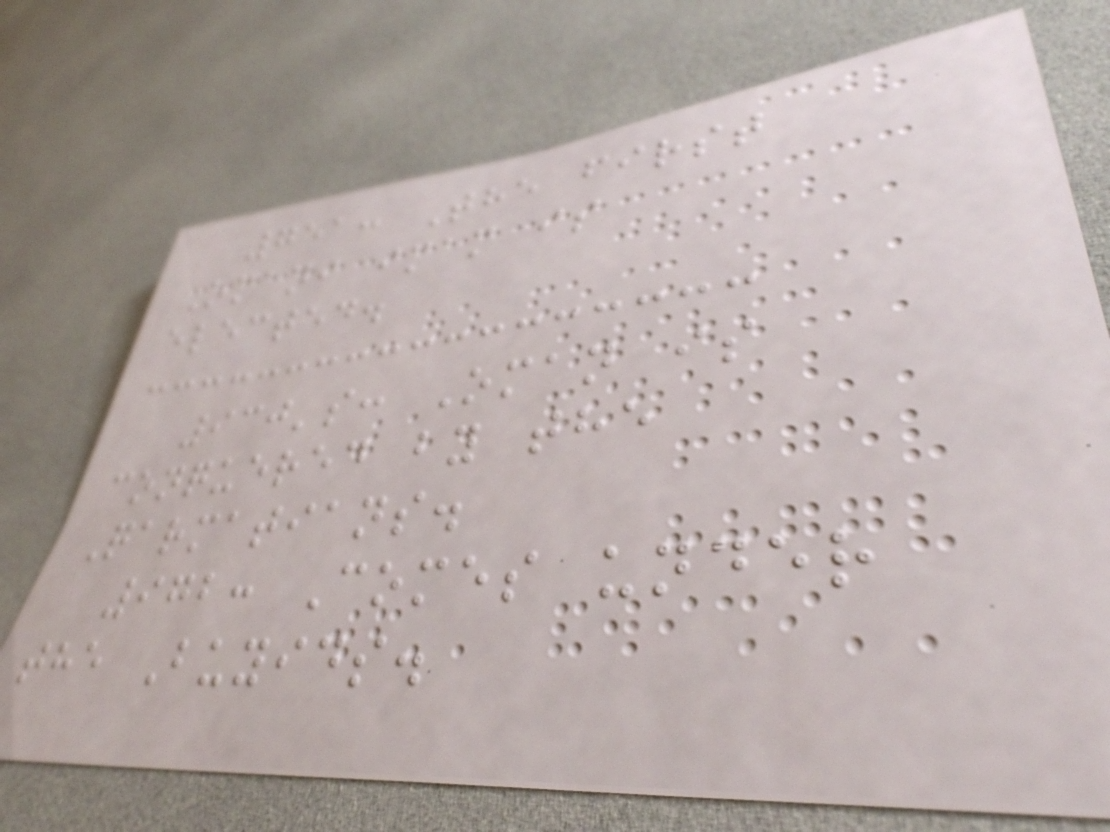751: The first
Omani imam is
elected.
930's: Oman is
conquered by the
Qarmatians.
972: Comes under
the Buyids.
